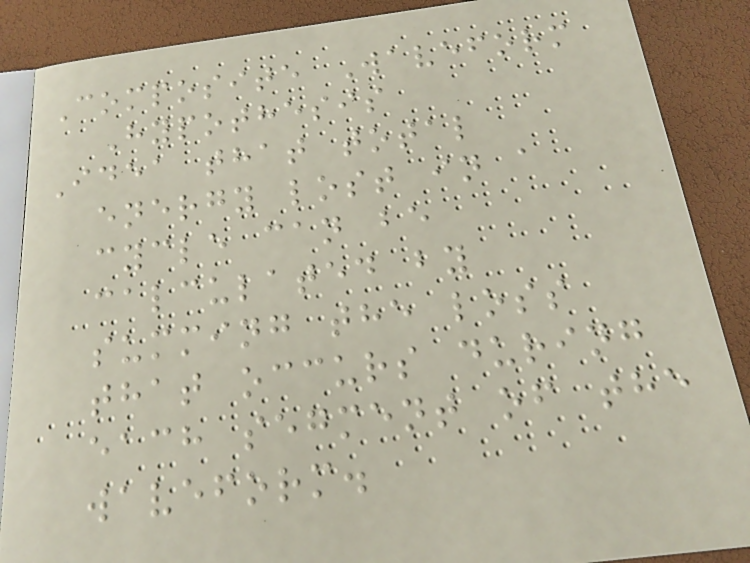Composite Waveform
Hypothesis
Idea that total
energy lost in a
cycle can be
calculated by
summing the loss
that occurs during
each segment of the
waveform.
